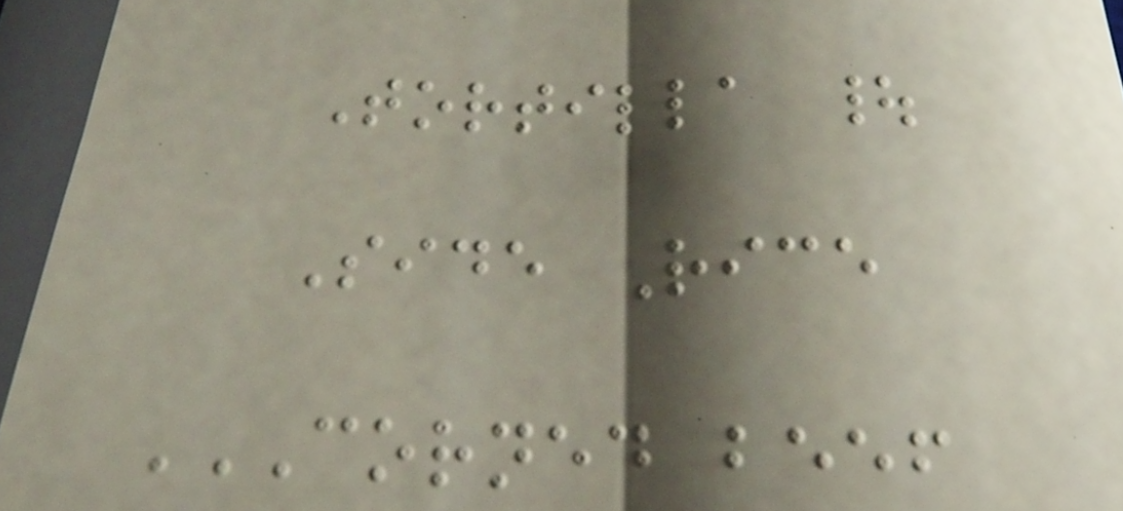Tortilla |
Side Rice
CORNED BEEF
